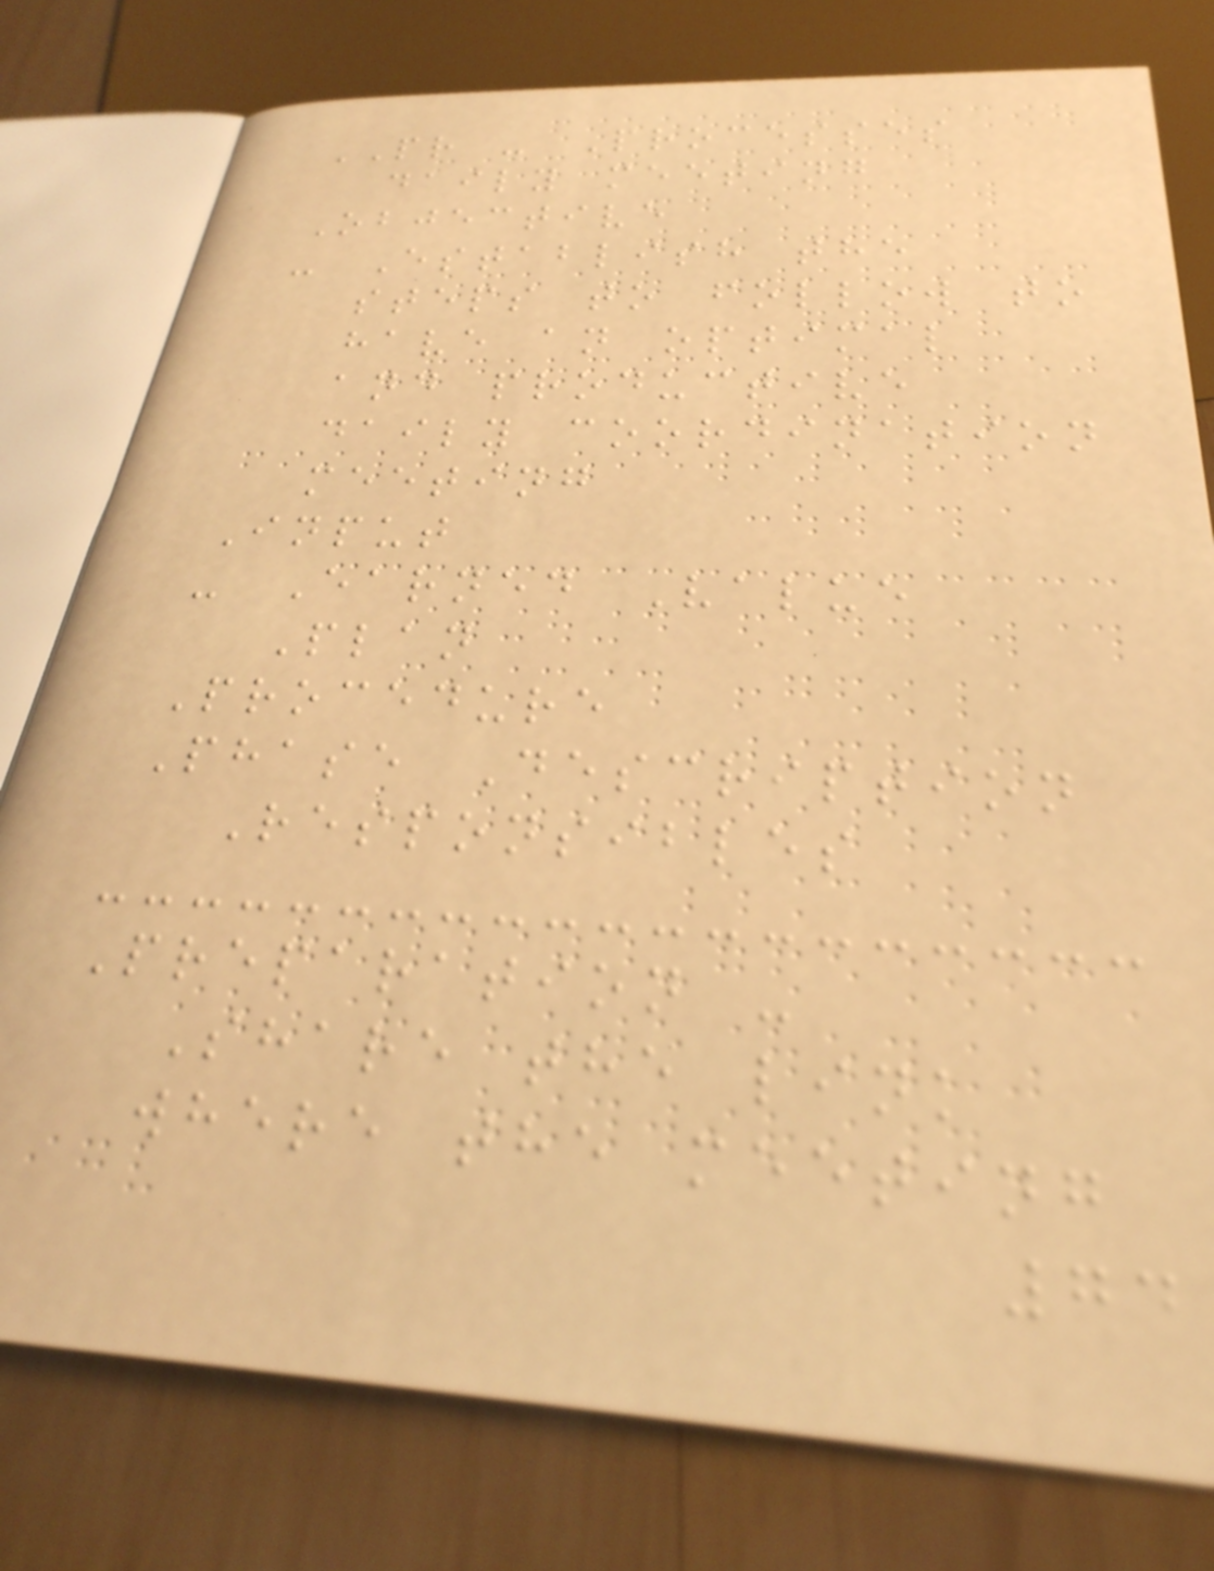PR - Processes
daily meeting
Objective
- Establish the
steps to follow to
have an optimal
and productive
daily coordination
meeting
Input
- Earned Value
Plan
Procedure
Phase Description
Responsibles
Preparation -
Share the link
where the meeting
74
